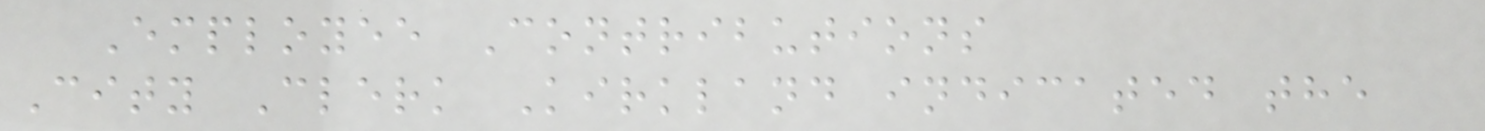Employee Contributions
City Clerk Kirkland indicated the
